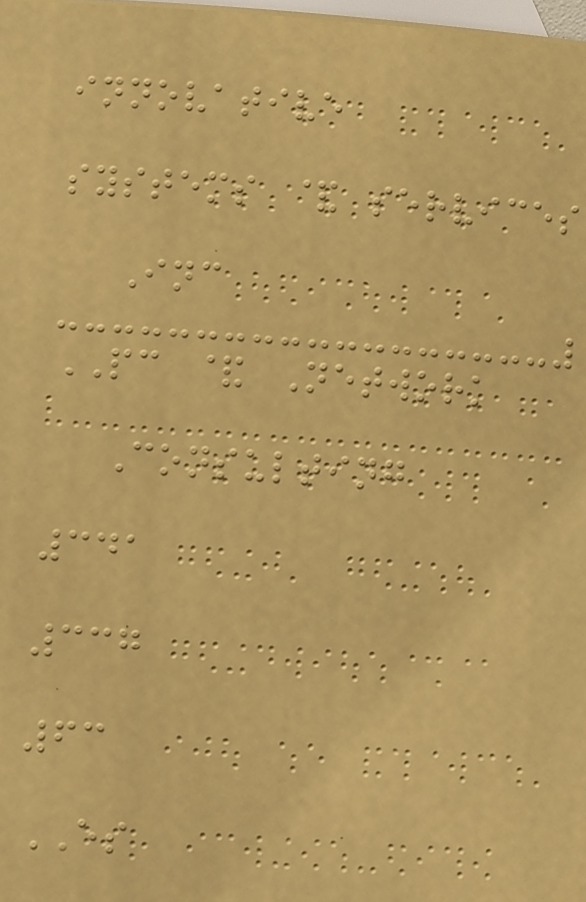innovative
systems & services
Inc
PC & Network
Consulting
341
337
63
ES
